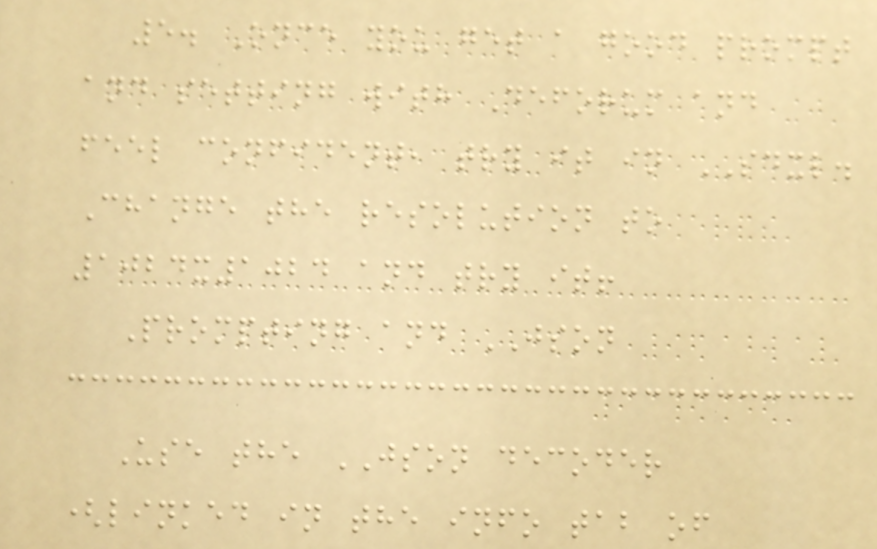5. Once you get a good prompt
and setting with Deforum and
feel confident, try it in SDXL.
Change the resolution to
1024x1024 and try it!
Prompting and JSON
Use the JSON decoder
(linked in the info tab of
